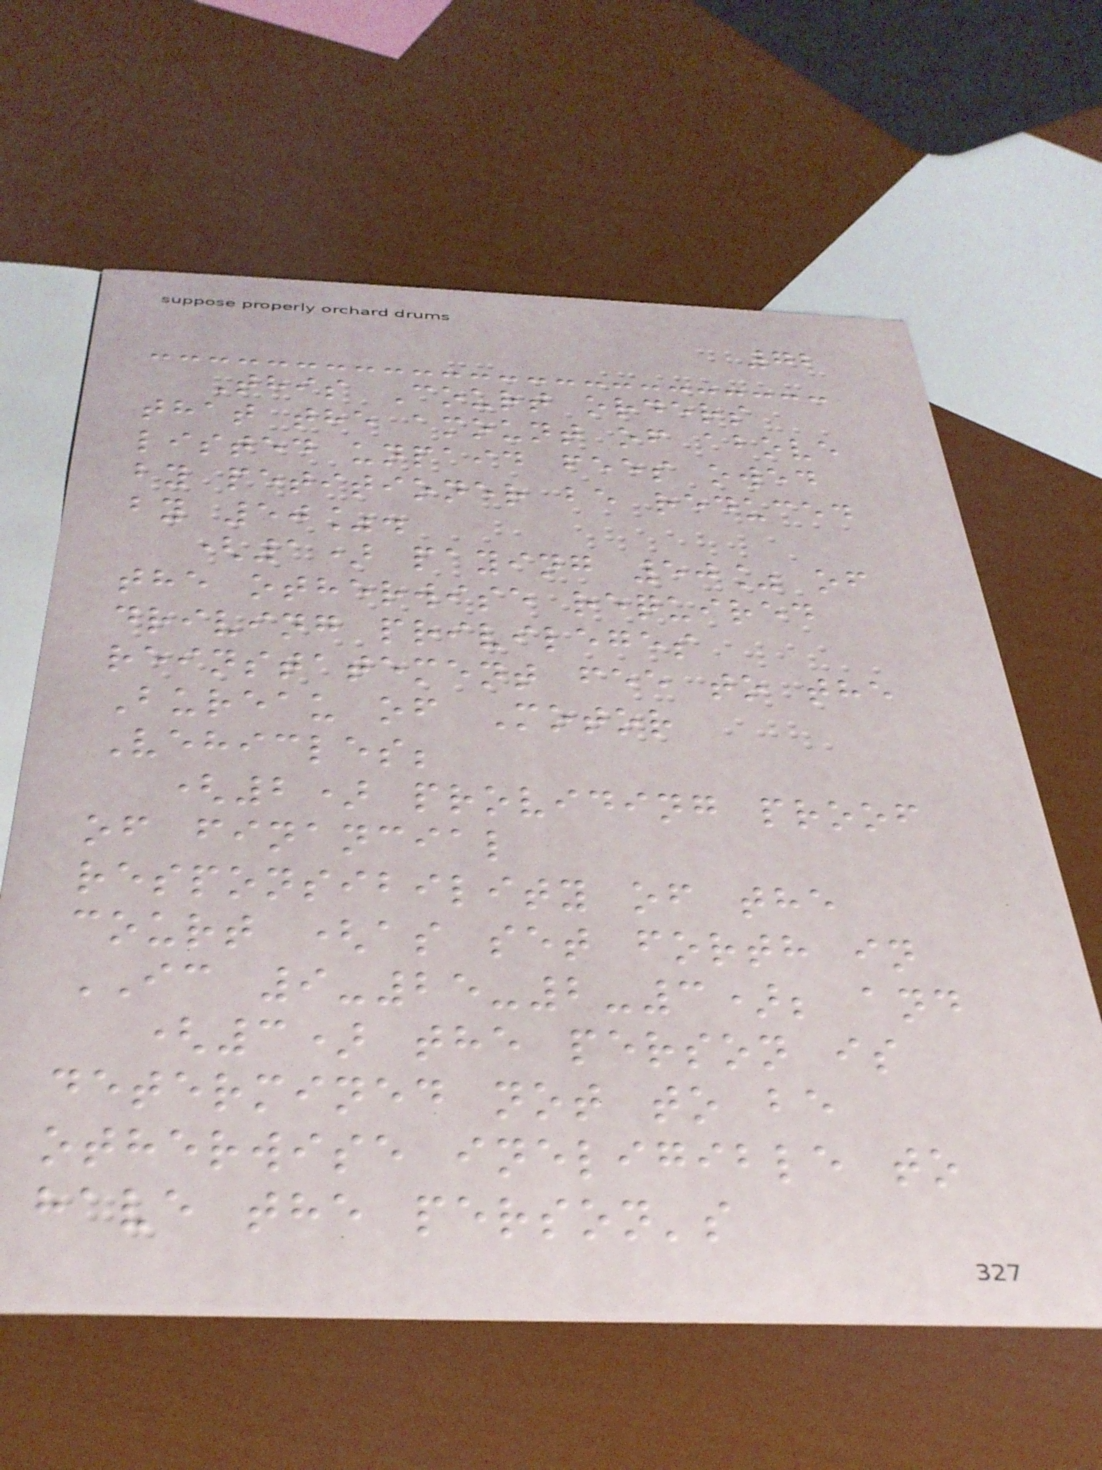72
This Court orders
that the amount of above
listed unpaid fees owed
by petitioner be reduced
by 50%.
(1) paying 50% of
the otherwise required
driving privileges
reinstatement fee to the
Bureau of Motor
Vehicles;
(2) providing proof
of financial
responsibility of the
court (as set forth in
IC 9-25-2-3); and
(3) the person is
determined not to be
otherwise ineligible to
have the person's
